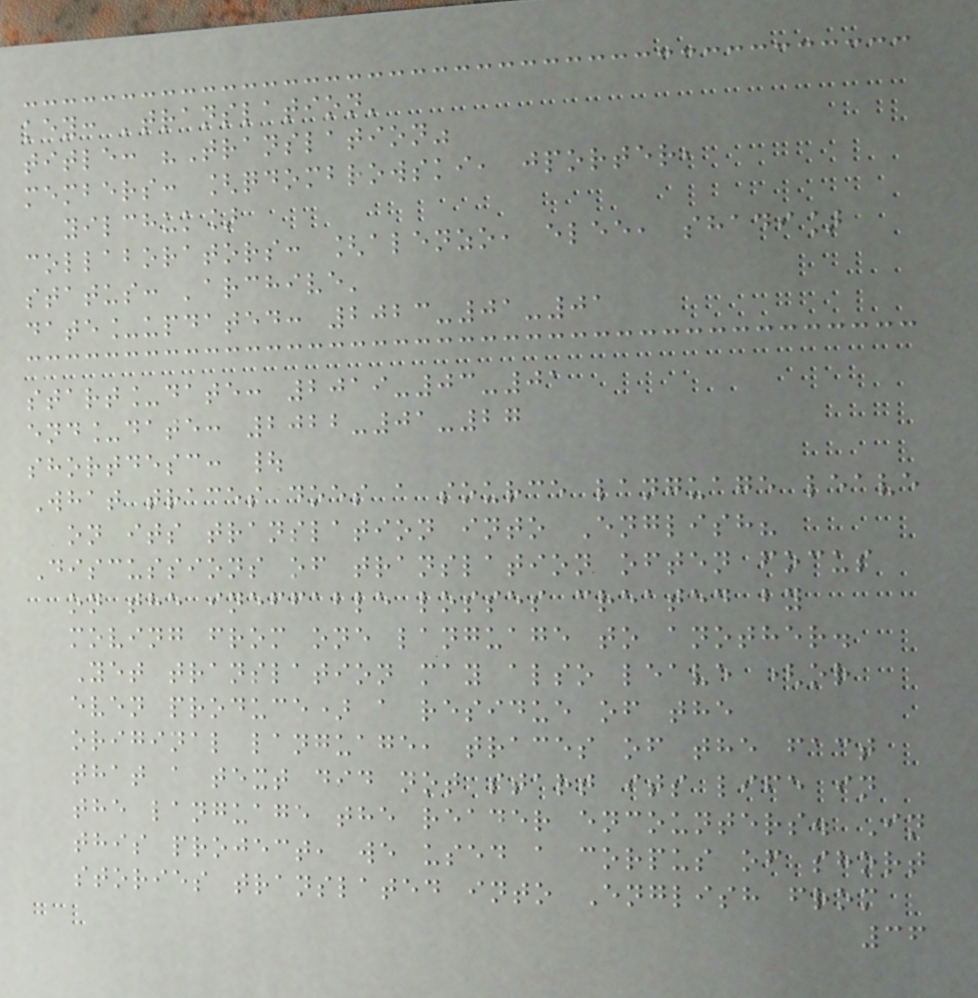key: 'translation'
title: "Translation"
members: [qdombrowski, jporter,
yilchuk]
collaborators: [alenzo, elee, shadi]
status: 'archive'
date_updated: 2023-01-01
start_date: 2019-03-01
end_date: 2022-01-27
shortdesc: |
What traces does a source language leave
on its translation into English?
Discussions of translation often focus
on the ineffable losses created by
moving from one language to another.
Yet translation may also leave (or
even produce) a residue of the
original language, traces of the fact
that a text did not start its life in
the language the reader encounters. In
this project, we used a corpus of short
stories translated into English from
36
